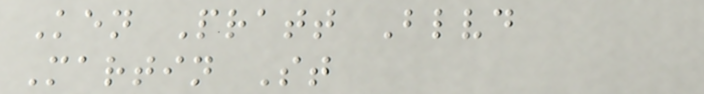Ken Pratt Blvd
Martin St
